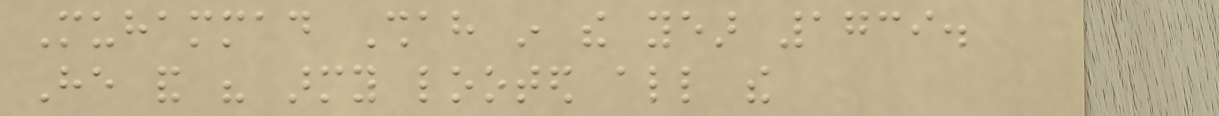Muhammad Shah in the year 1739.
He and his army looted all the
